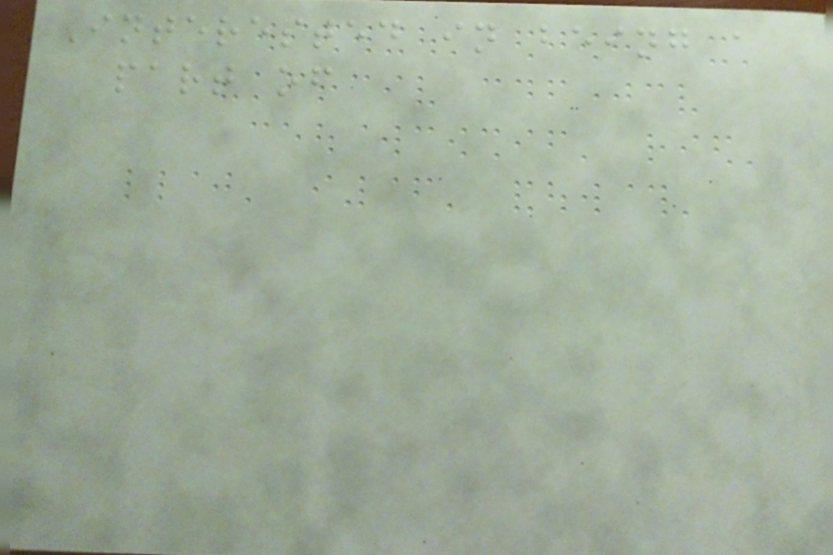Interested in being a
part of
